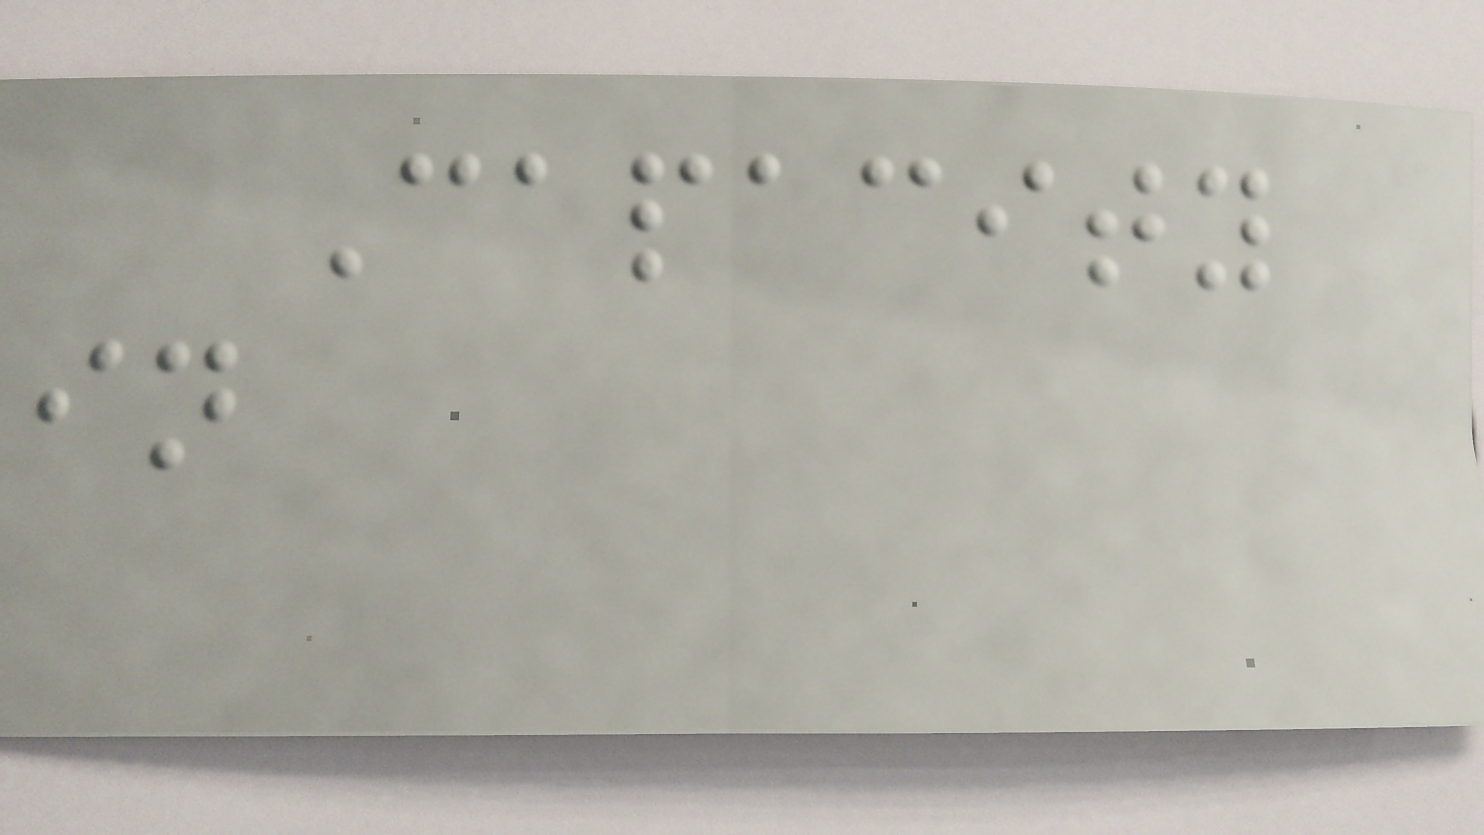Capacity
in
